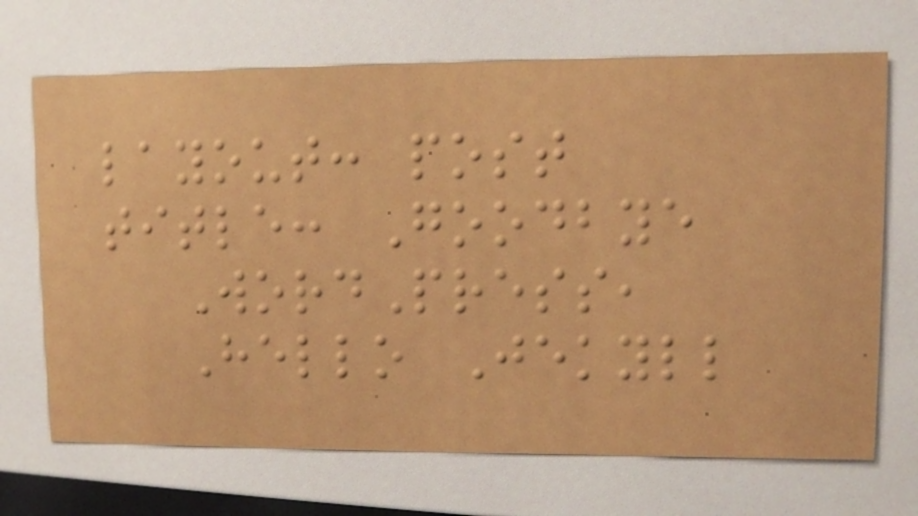layout: post
title: Goodbye
WordPress,
Hello Jekyll
